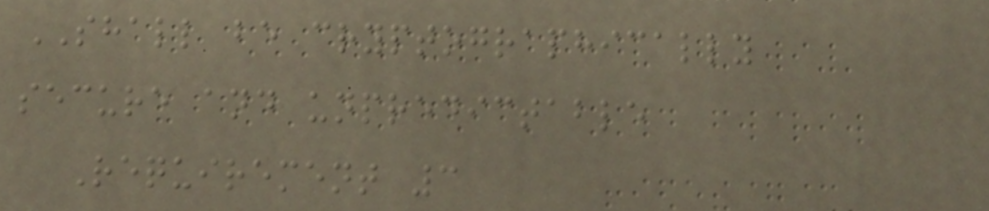SHALL be cryptographically
secure and unpredictable
Requirement 3
